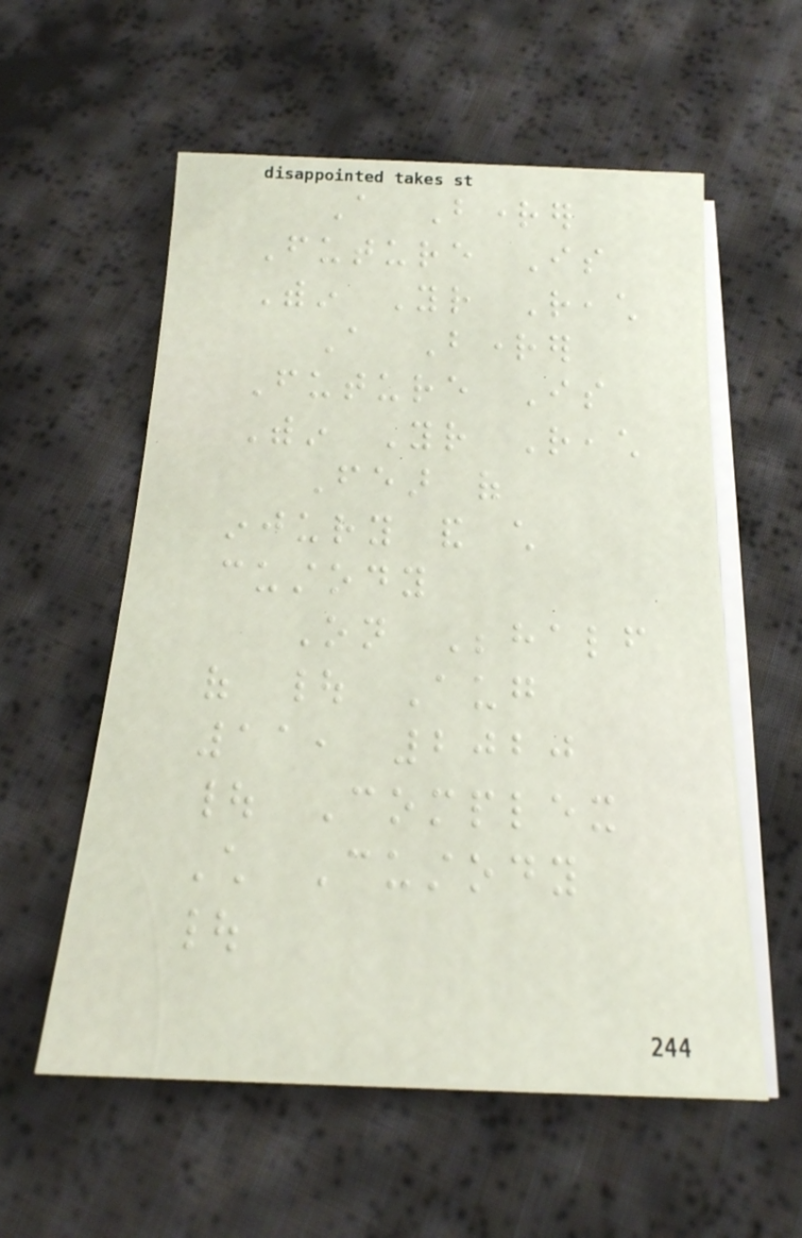A Brighter
Future Is
Within Your Reach
A Brighter
Future Is
Within Your Reach
Fear of
injury and child
custody
On Behalf
of | Aug
11, 2020
| Complex
Child Custody
|
